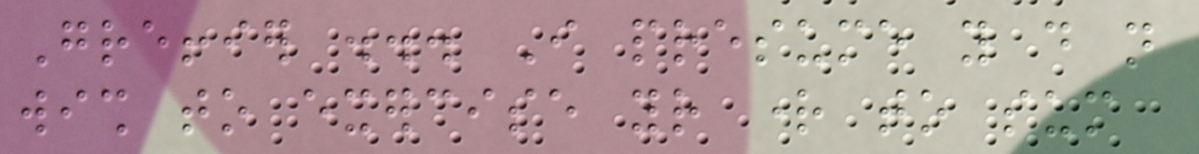Greffier ... I presume you do not
wish to exercise your right to sum
